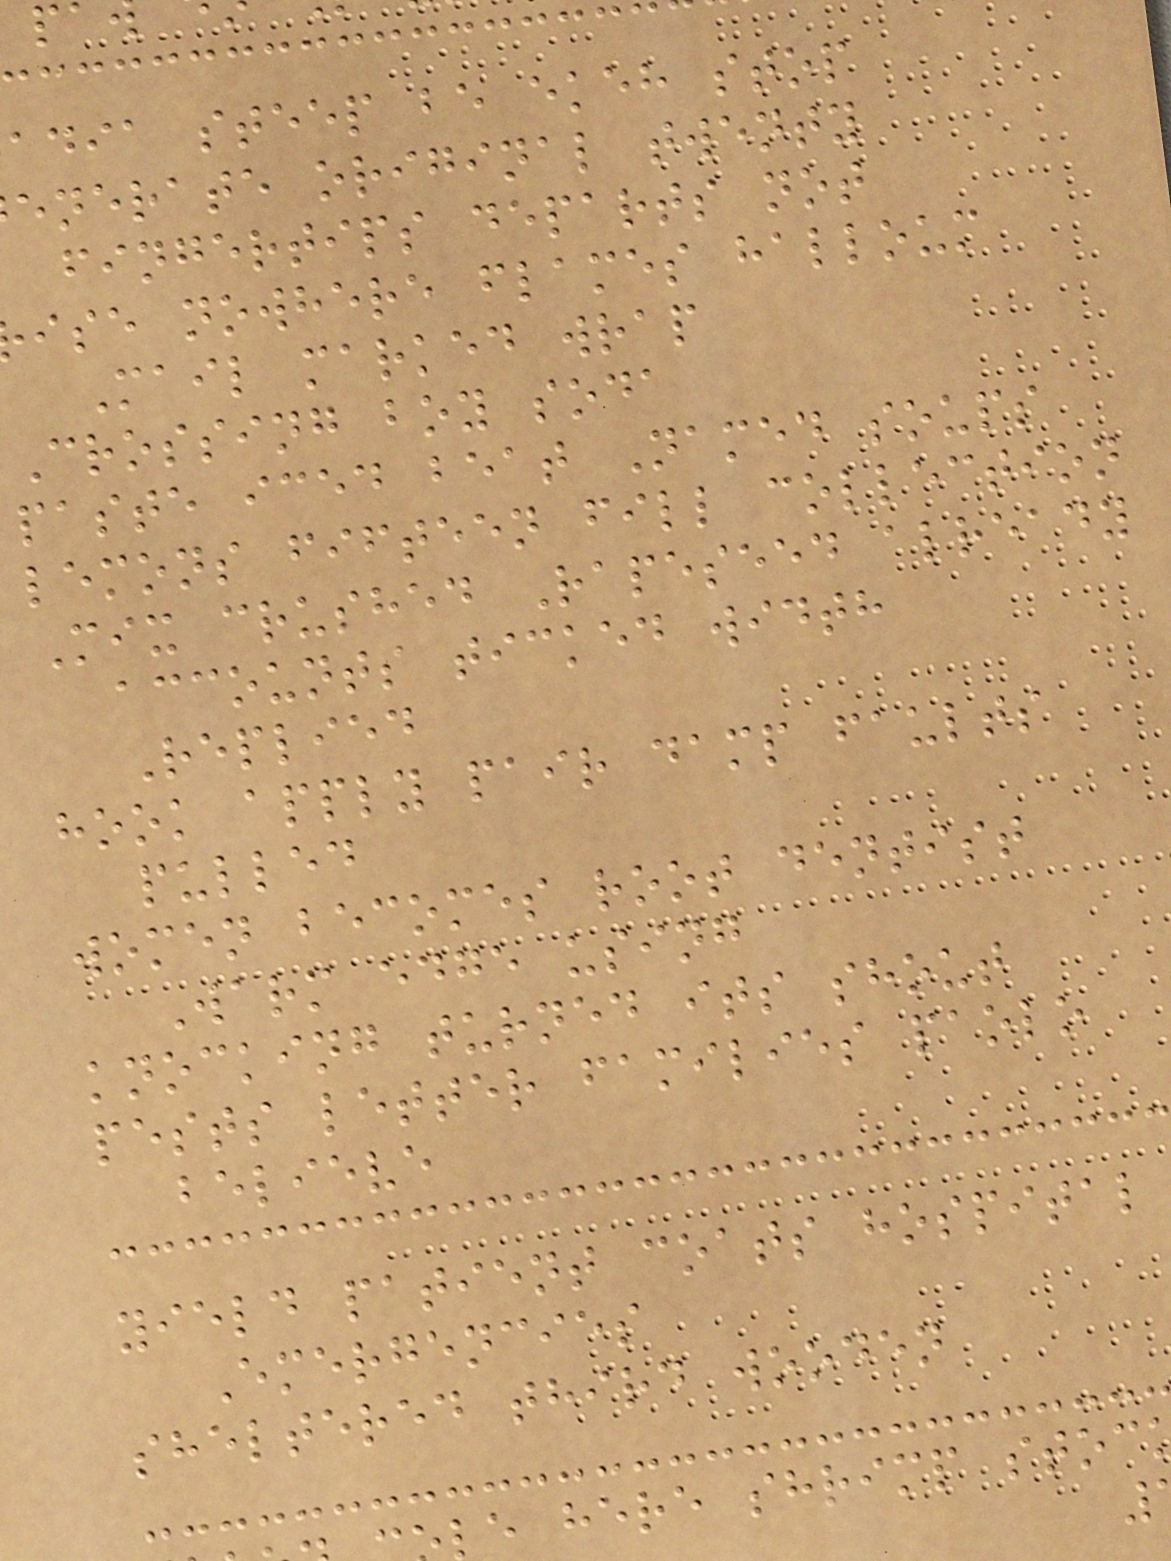adia steep be ekeh stop
enerate original twenty
fingertips departs not
ise nowhere flames halloum
Mail marked wrap
Crossing boy soda
paste iced beat Named soups
lemons fifteen fill collection
Mix crushed Rapeseed already
accounts ticked width
Replied
hook apply pair damp faults
pulled
women becomes root dentist
Warm edge using
knocking turned its shout
pests letter families paolo
believe
yield patient coats hospital
Emergencies
sheltered third wooden
e here shrimp stoc
